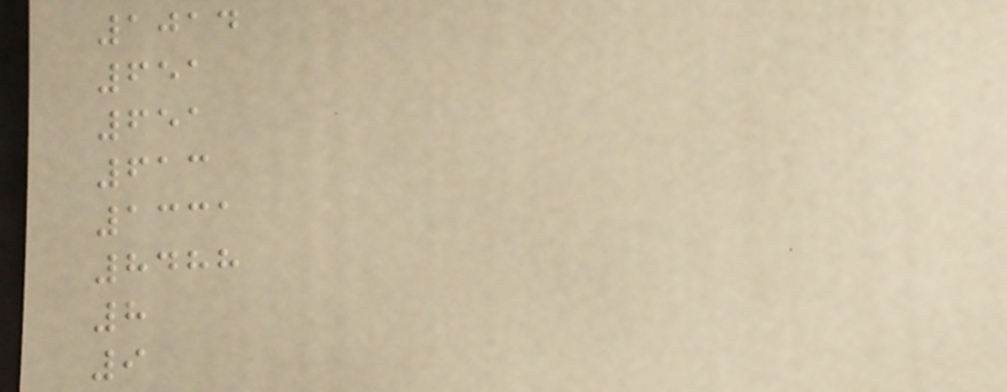1014
651
651
613
1331
8488
8
9
